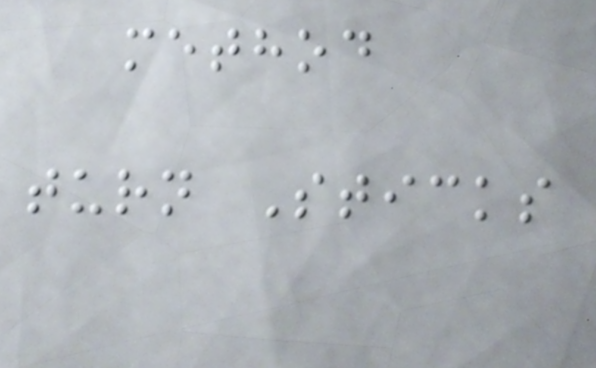method
turn Sticks
